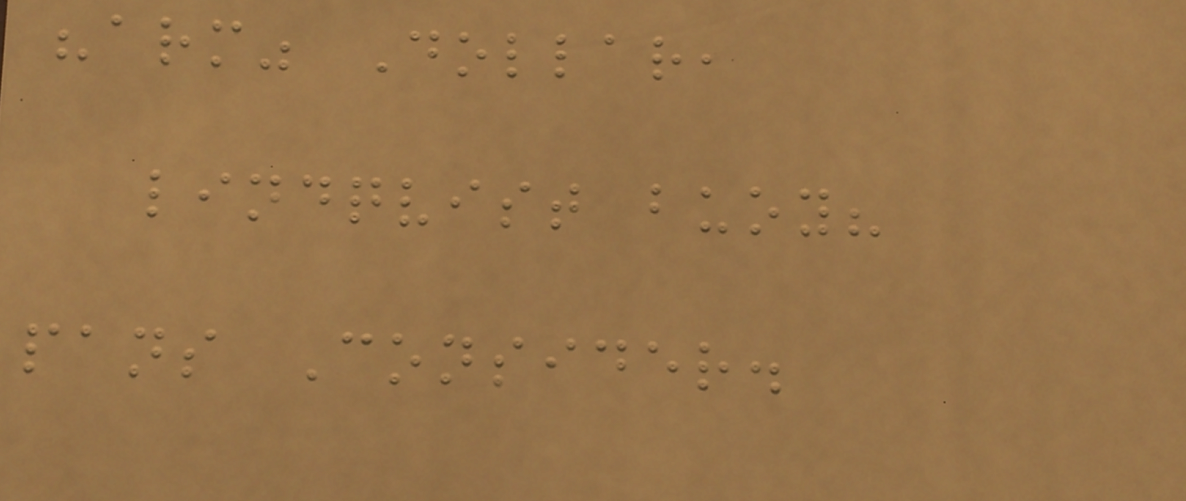"arm" Dollar,
lindqvist buoy?
pans Consider.
